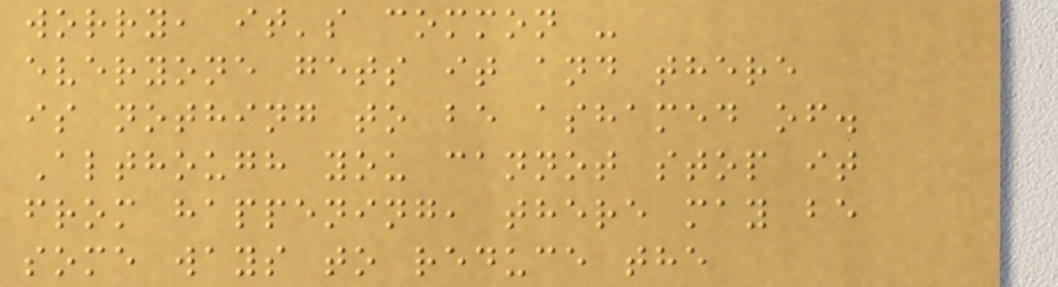worry, it's common -
everyone gets it and there
is nothing to be ashamed of.
Although you cannot stop it
from happening, there may be
some ways to reduce the
